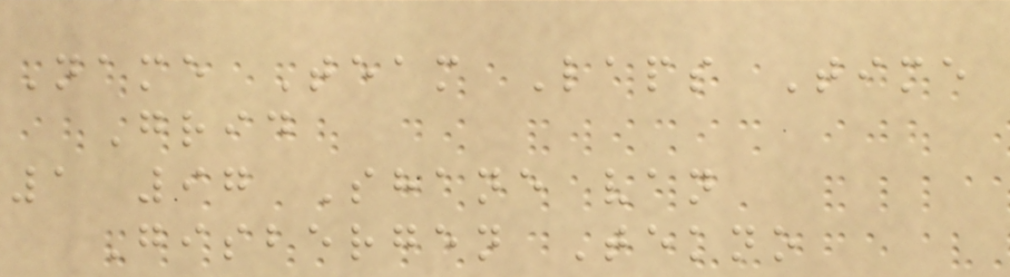Name Team Laps Time
Grid
1 97 Shane van
Gisbergen Tekno
